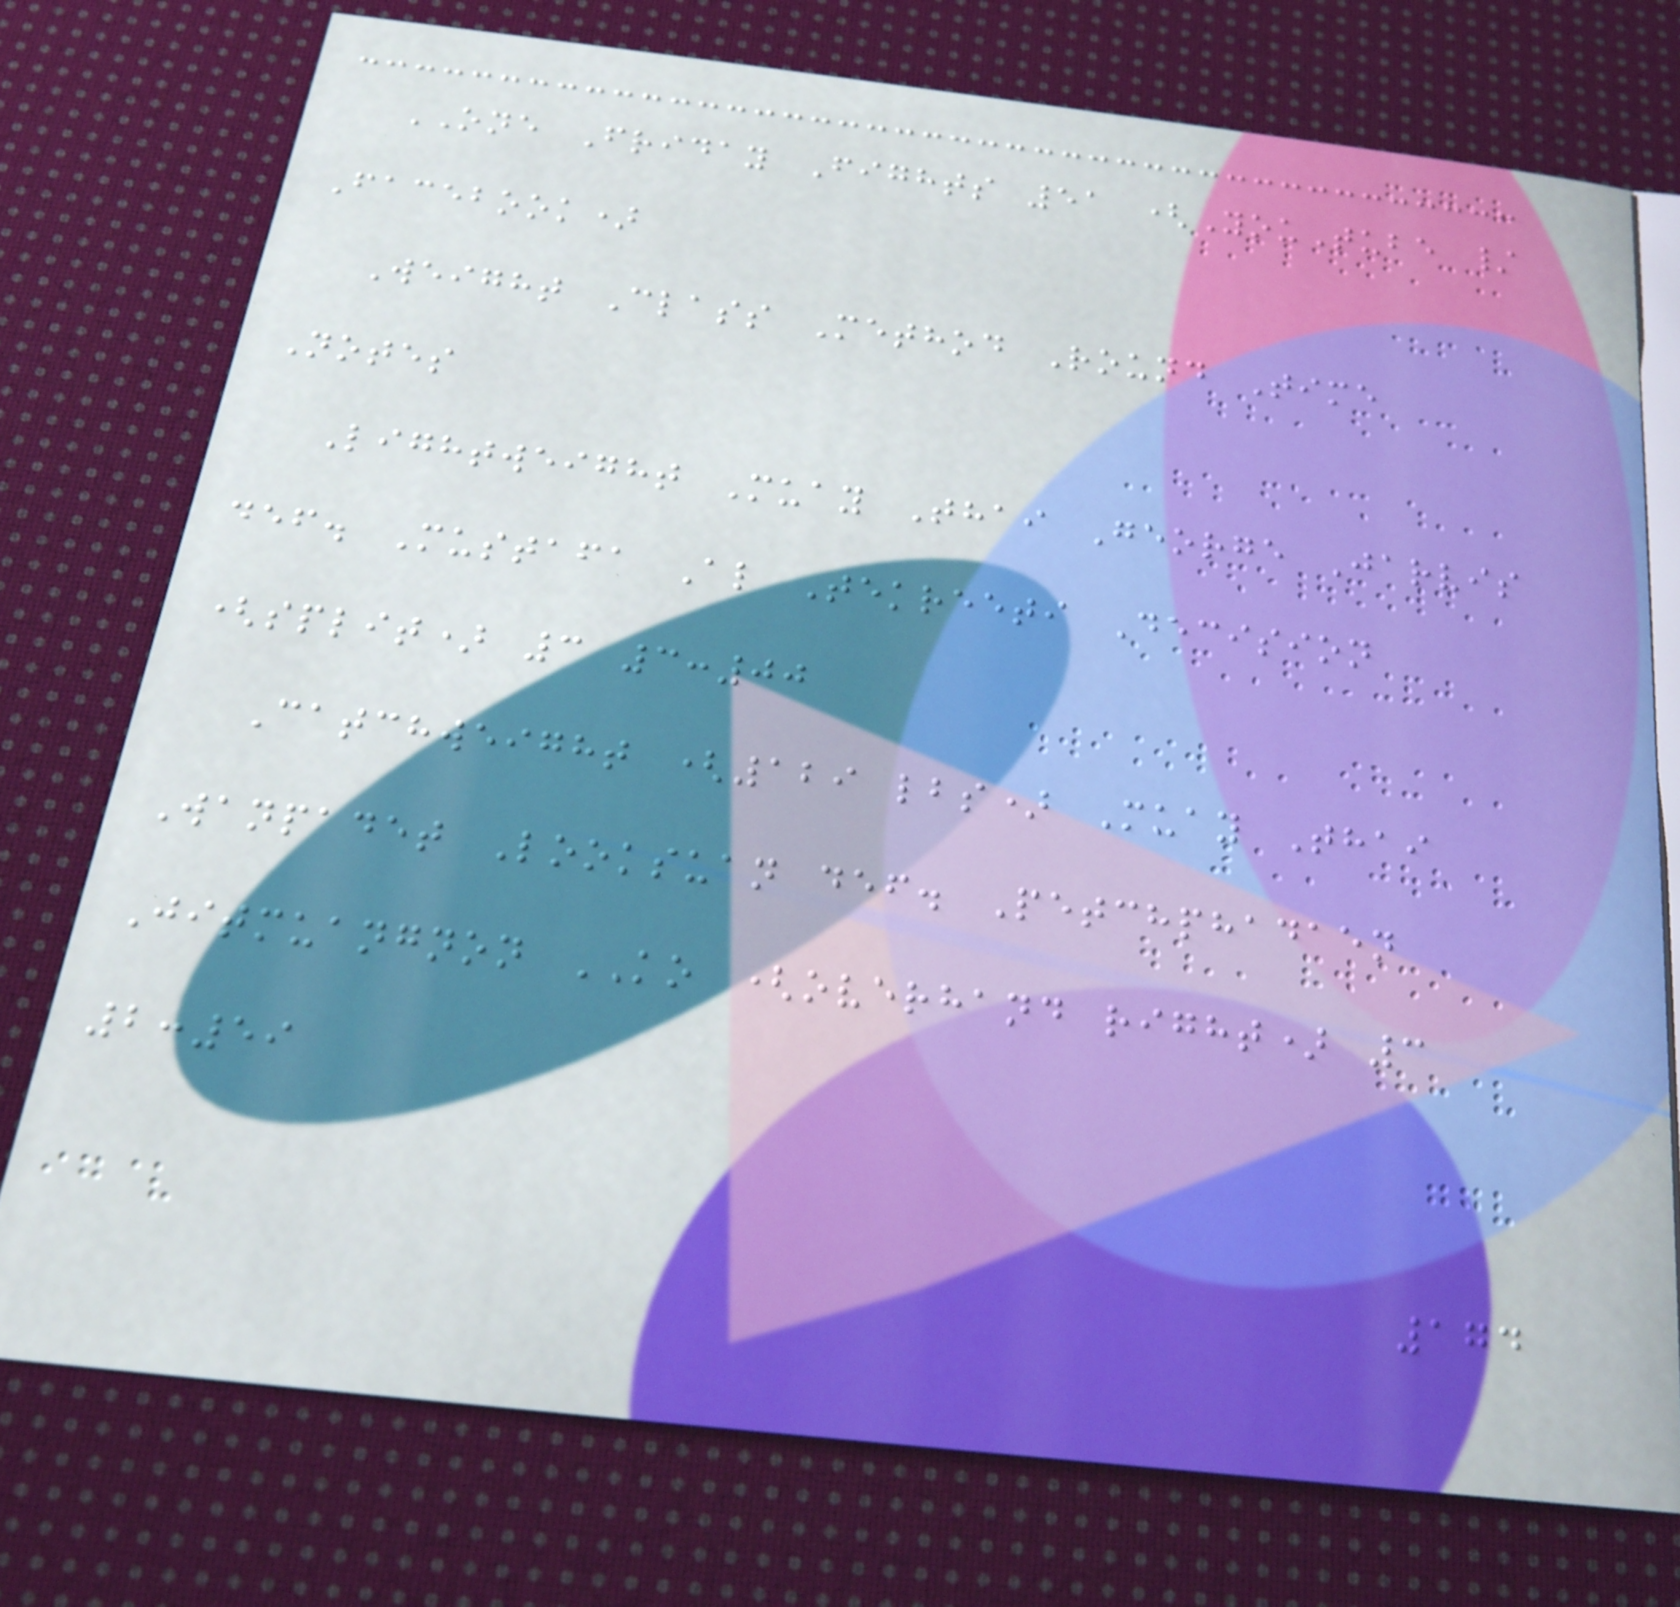ONE Friday Fights 51 (YouTube /
Facebook)
Weight Class Method Round Time
Notes
Lightweight Muay Thai George Jarvis
def. Mustafa Al Tekreeti Decision
(split) 3 3:00
Catchweight (129 lbs) Muay Thai
Wanpadet Looksuan def. Petchphadaen
Jitmuangnon KO (overhand right) 3
2:59
174
